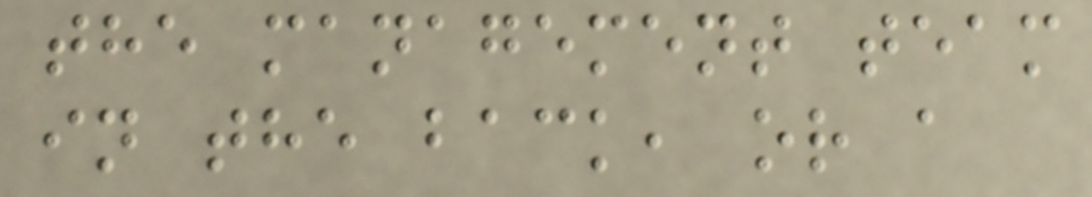the management team
in the back, or a
